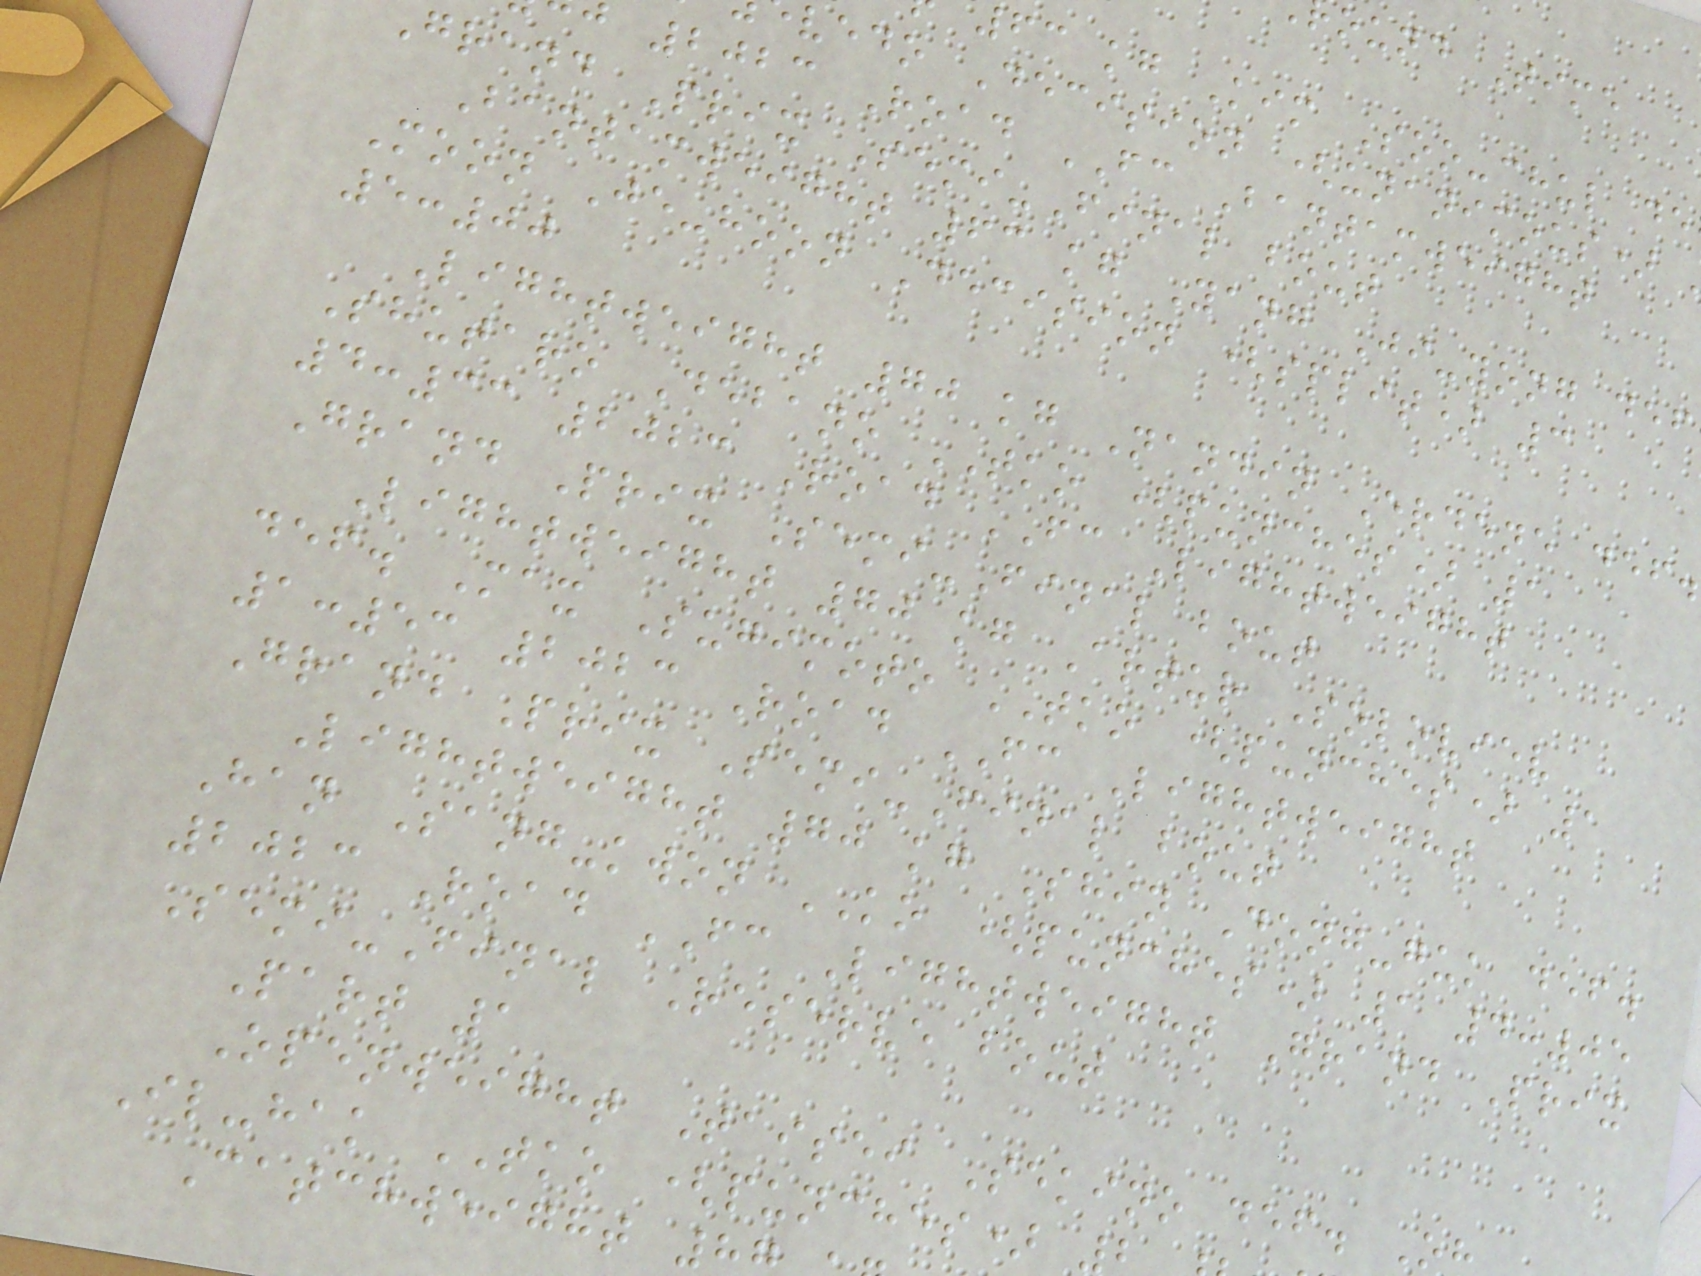ound Time
63 kg Kim Soo-chul de
vedo Decision (unanimous)
2023 Road FC Bantamweight
grand Prix Semi-Final bout
Bantamweight 63 kg Yang Ji-yong def
Moon Je-hoon Decision (split) 3
5:00
Lightweight 70 kg Nandin Erdene def.
Shutaro Debano TKO (punches) 1
4:33 2023 Road FC Lightweight
Grand Prix Semi-Final bout
Lightweight 70 kg Artur Soloviev
def. Max Sugimoto TKO (punches) 1
1:53 2023 Road FC Lightweight
Grand Prix Semi-Final bout
Lightweight 70 kg Shin Dong-guk def.
Han Sang-kwon KO (punches) 1 4:05
2023 Road FC Lightweight Grand Prix
Semi-Final Reserve bout
Part 1
Openweight Taisei Sekino def. O
Il-hak TKO (punches)
Catchweight 8
